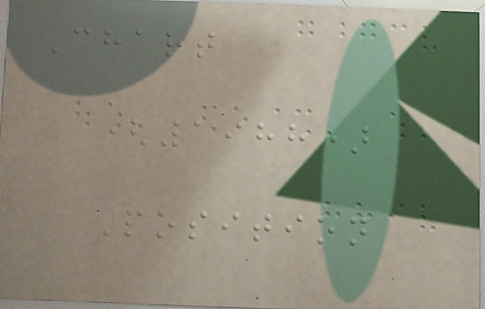Chart
(1988)
Position
